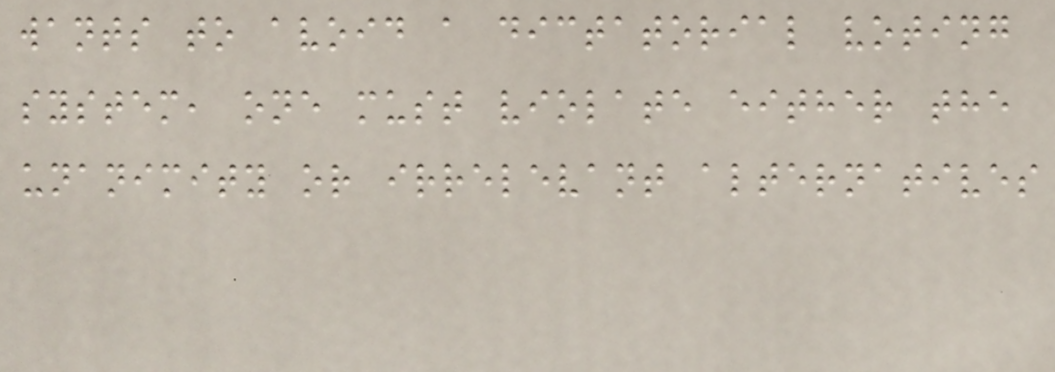wants to avoid a dictatorial voting
system, one must violate either the
unanimity or irrelevant alternatives
